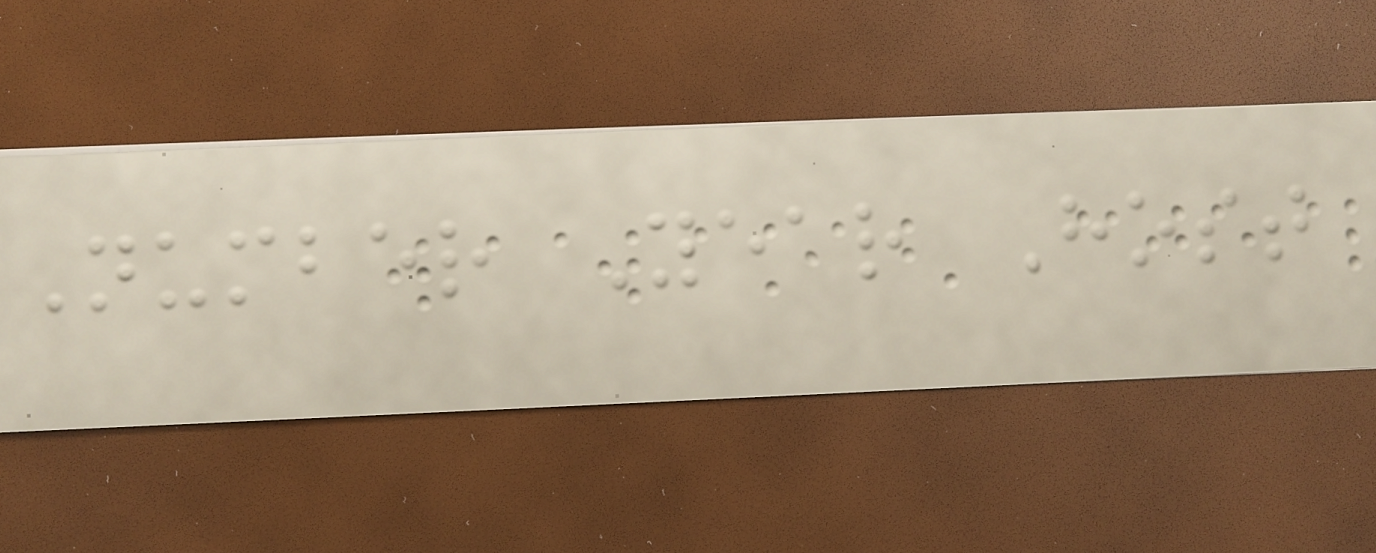Number Year Host
